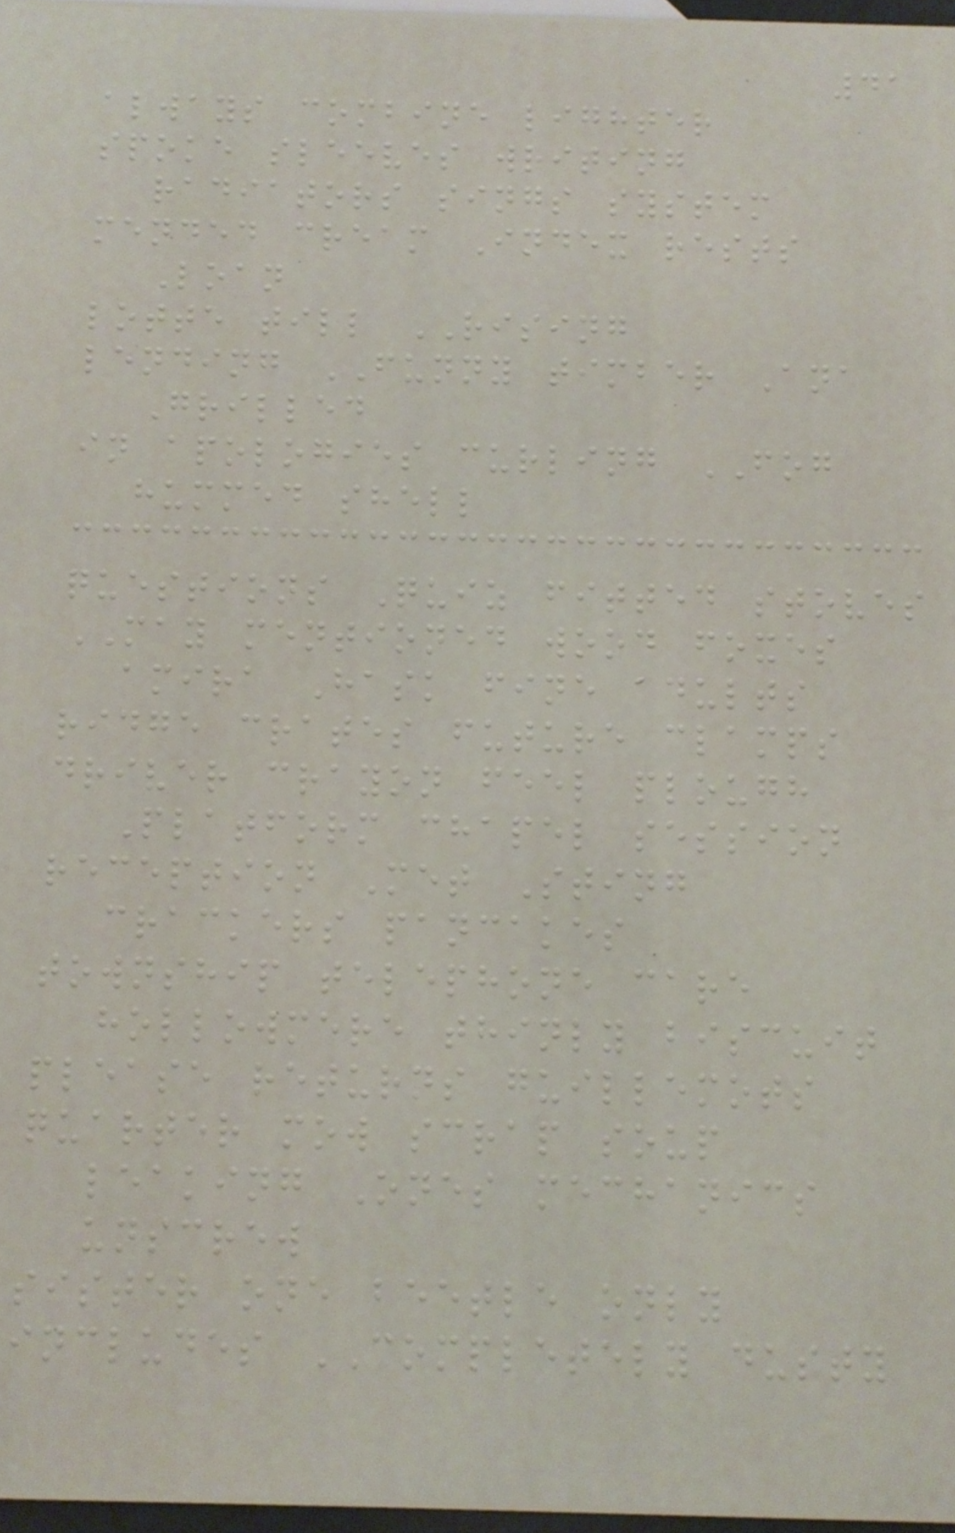41
always combine lighter
spoke sleeves writing
radiators sings system
mended cream Index rests
Loan
lotte till RISING
lending FUNNY timber Ana
Grilled
in apologies curling FOG
hummed shell
questions Quiz fitted stoves
MAY mentioned wood foxes
amira Hask fine adults
ridge crates future clamps
driver crayon feel plough
Platform chapel session
reception Met Sting
crackers pancakes
township telephone care
hollowmere thinly biscuit
please returns guillemots
quarter mow scrap soup
leaking Ones mechanics
unscrew
sister one beetle only
includes COMPLETELY dusty
